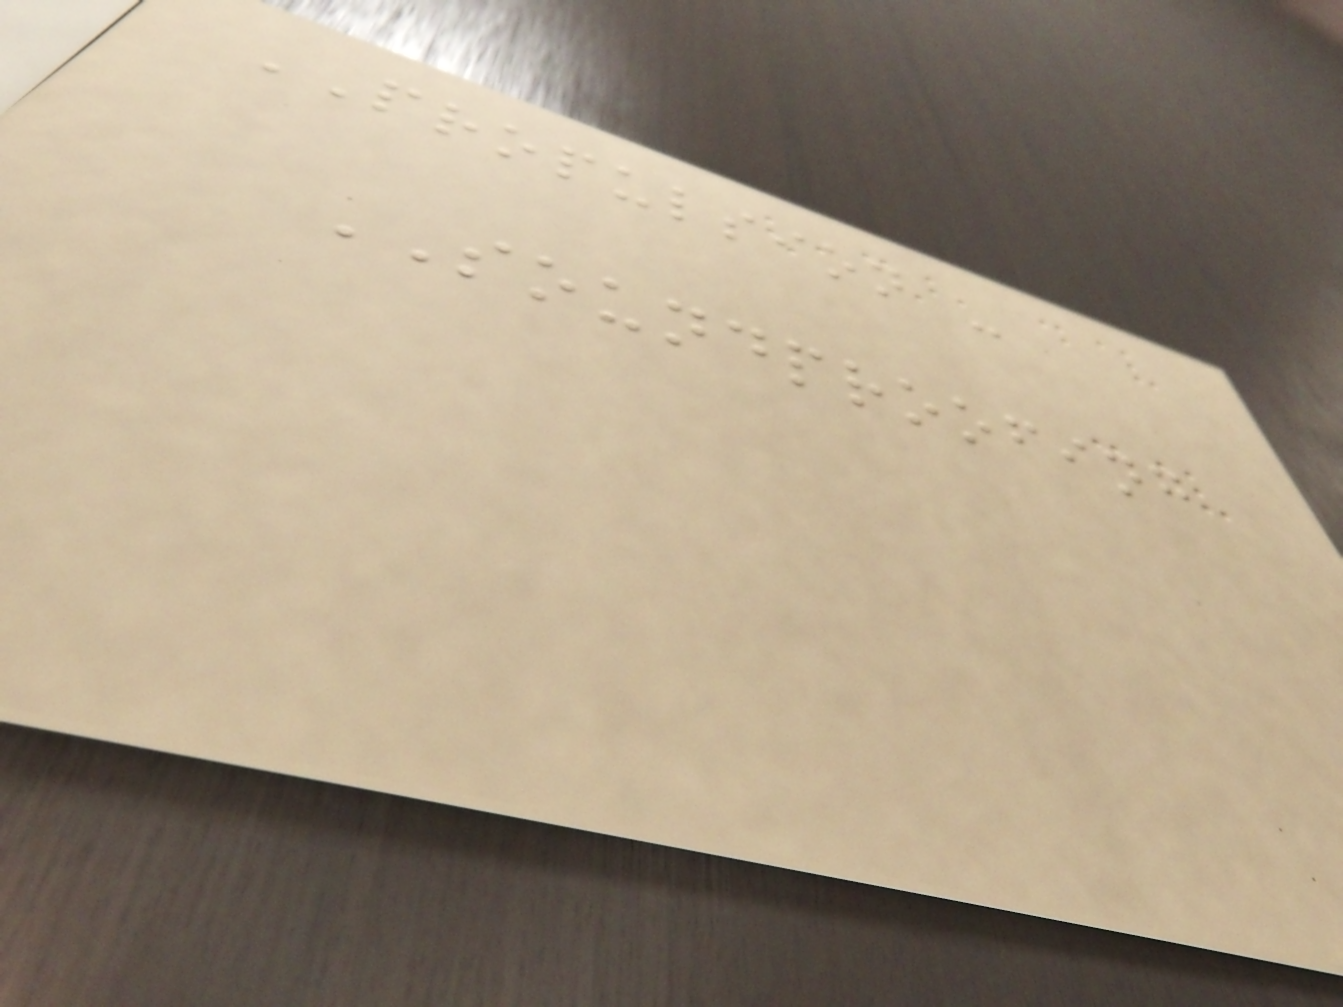PROPULSION -
SOUNDPROOFING
